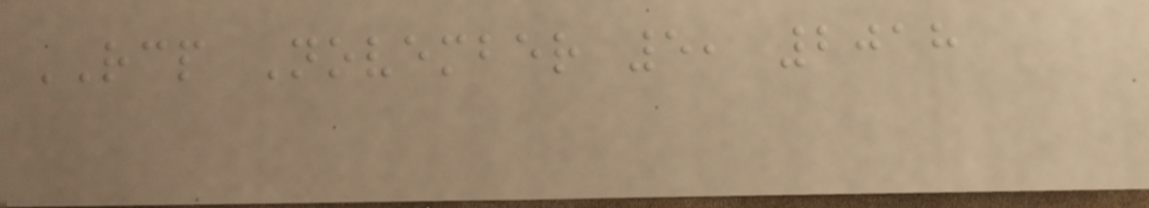RCP November 5, 2018
